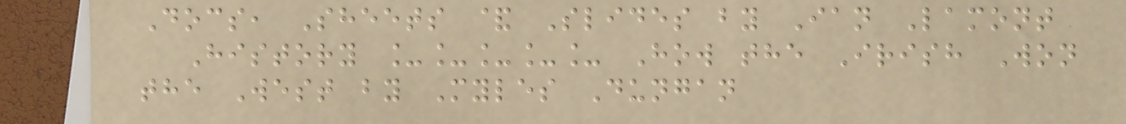Docs, Sheets & Slides by Ian Lamont
History _____ How the Irish Won
the West by Myles Dungan
